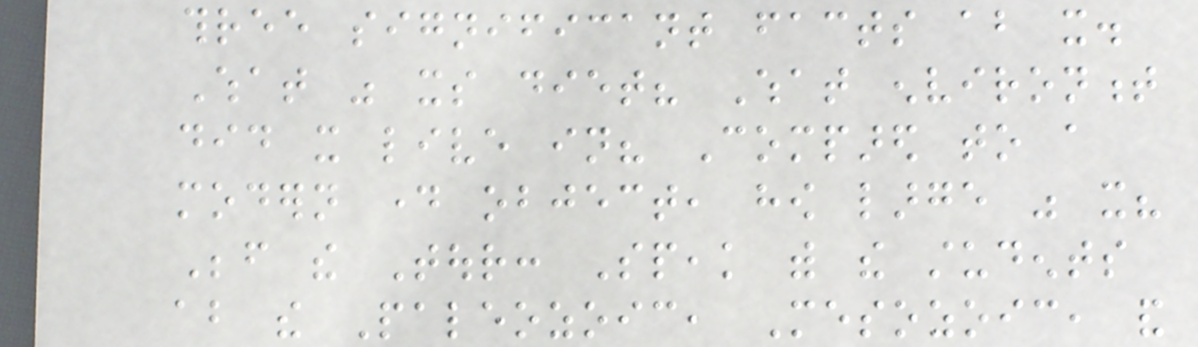three significant facts about it.
What was its diet? What environment
did it live in? Compared to a
modern day object, how large was it?
Before the Tour: Speak with the students
about the Paleozoic, Mesozoic, and
